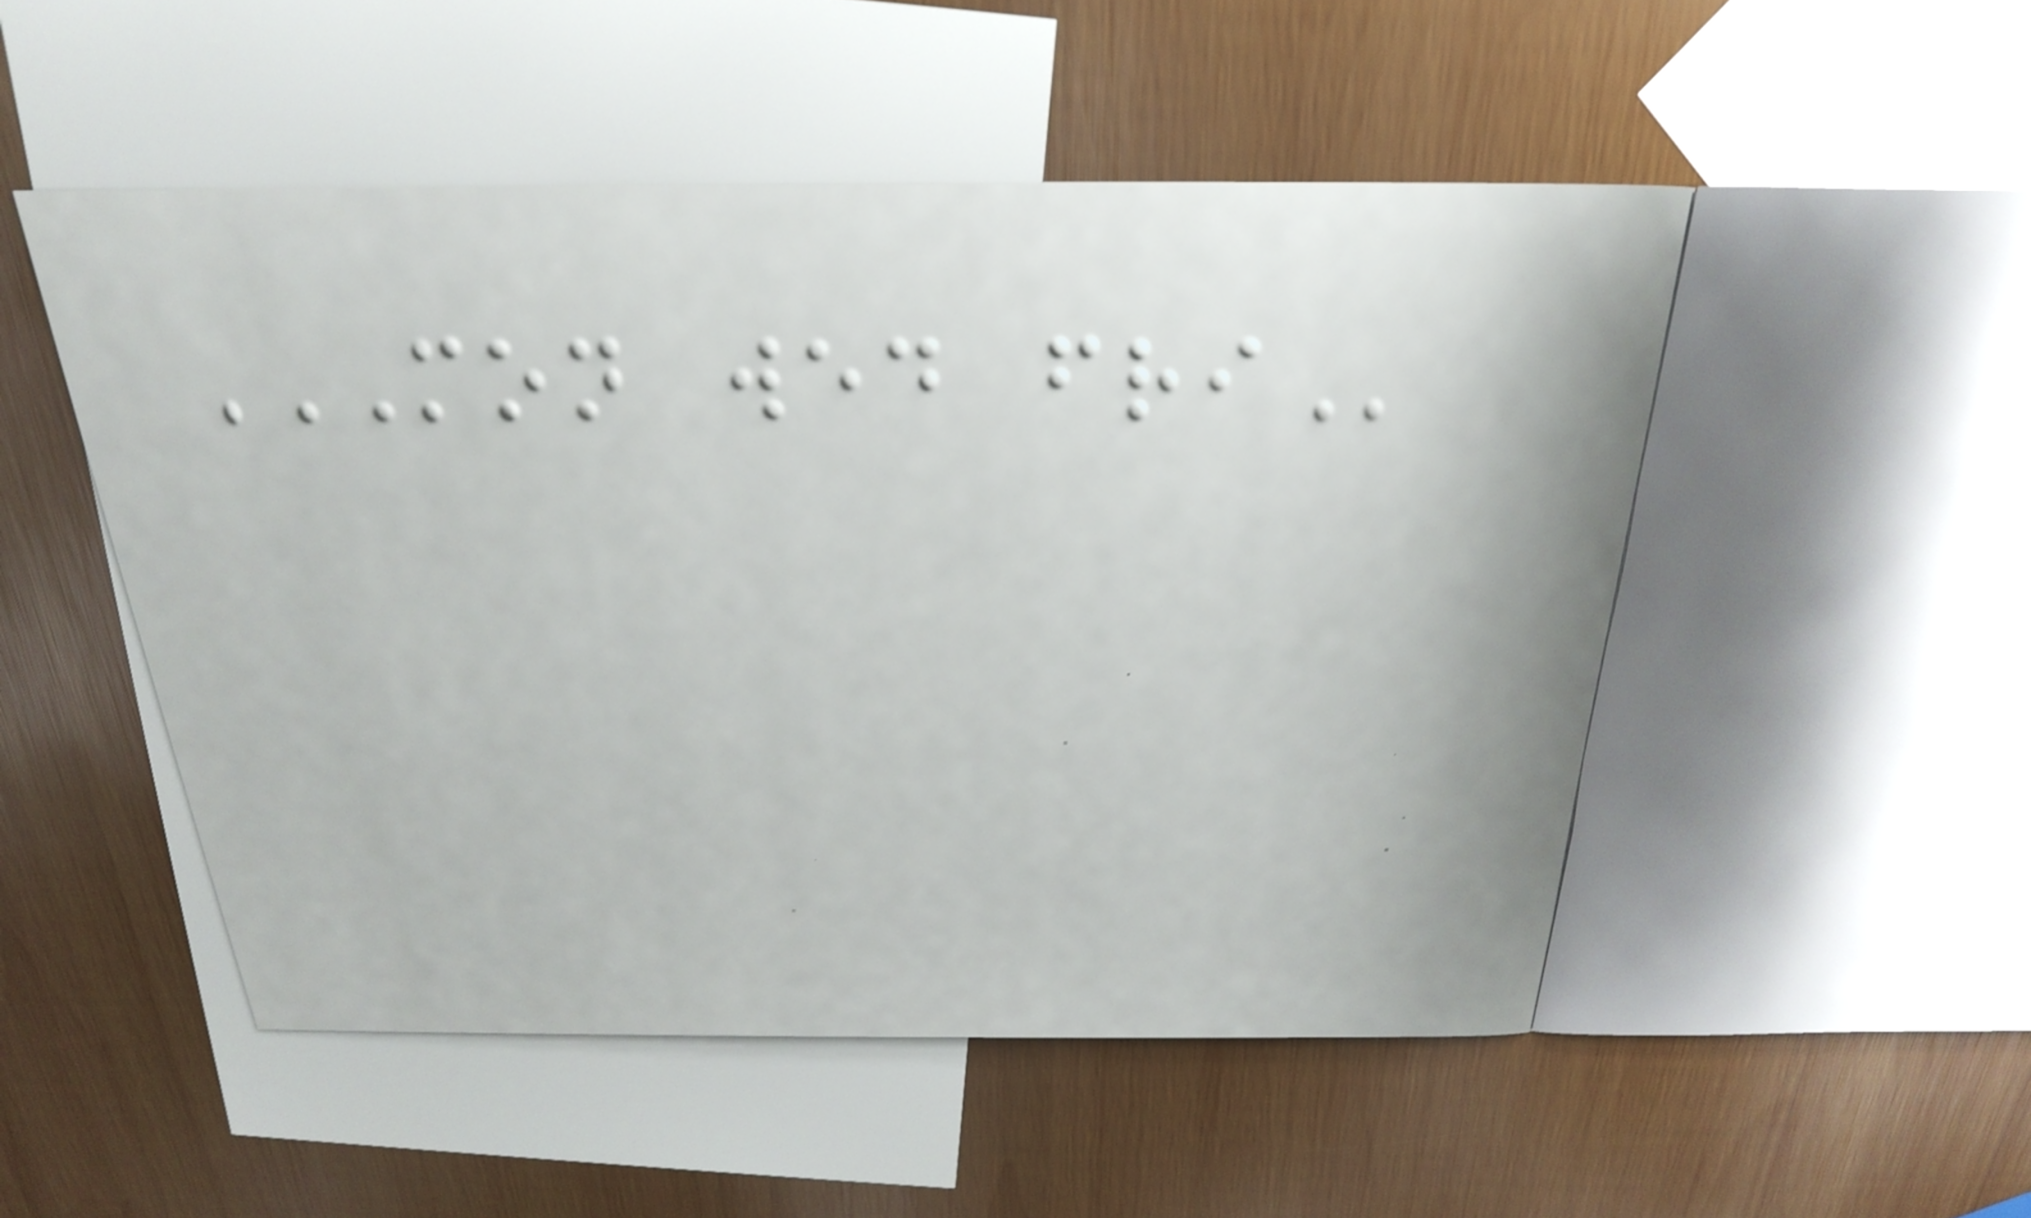MON WED FRI
